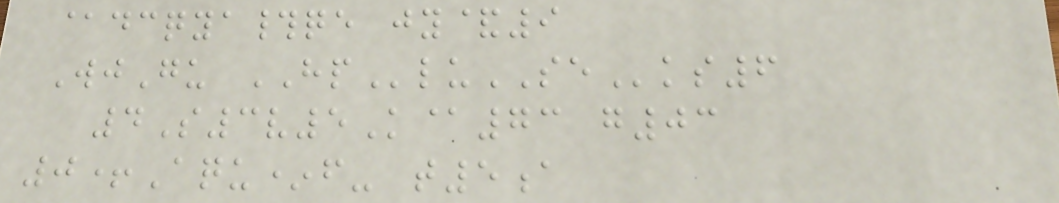@dcqya#qe jy&9
WjGu HPluSEks6
4S3v5K@73 g03
0+Aqu*f- t5a
